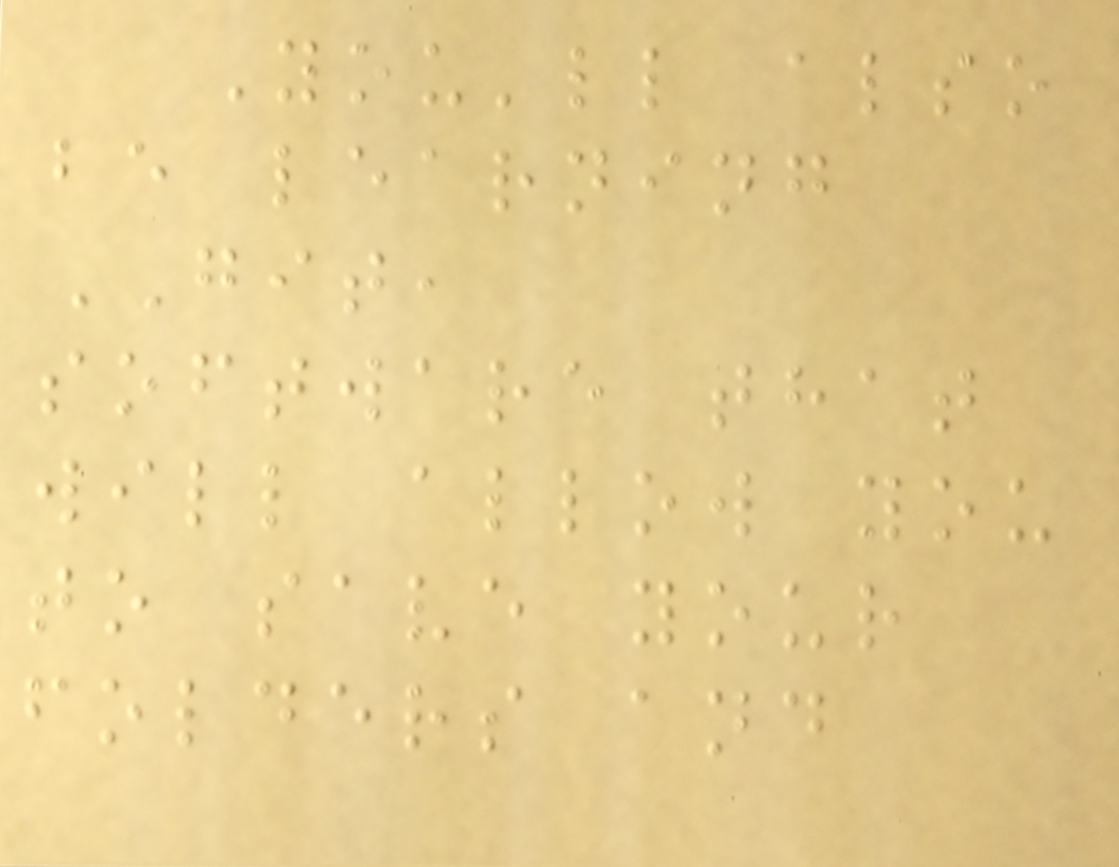You'll also
be learning
GIT,
software that
will allow you
to save your
folders and
